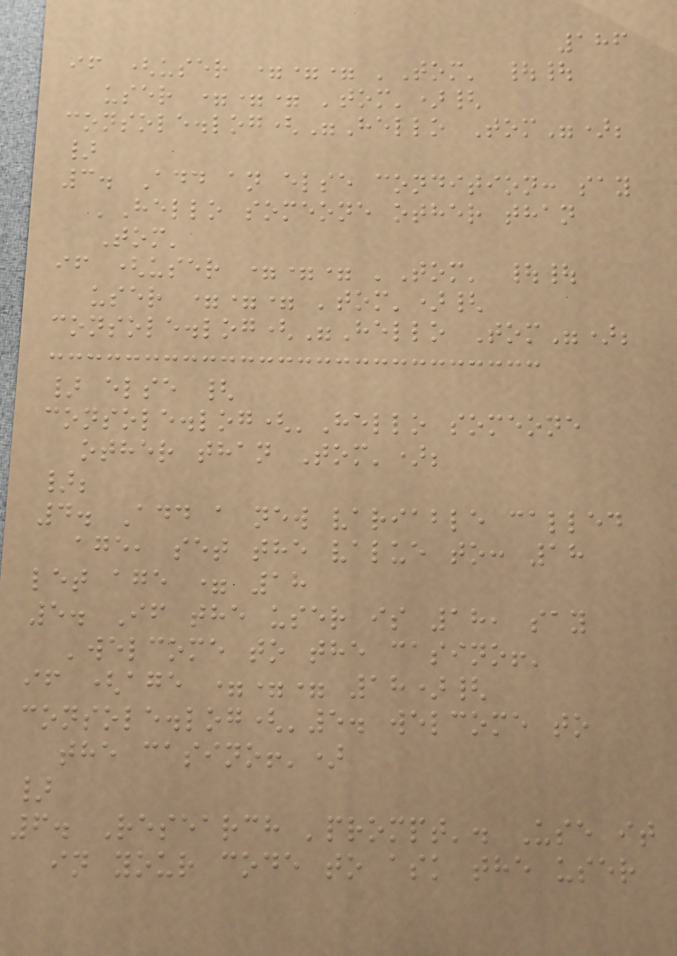186
if (user === 'Tom' ||
user === 'tom'){
console.log("Hello Tom");
}
3. Add an else condition: say
'Hello someone other than
Tom'
if (user === 'Tom' ||
user === 'tom'){
console.log("Hello Tom");
} else {
console.log('Hello someone
other than Tom');
};
4. Add a new variable called
age, set the value to: 18
let age = 18
5. If the user is 18, say
'welcome to the casino!'
if (age === 18){
console.log('5. welcome to
the casino!')
}
6. Research 'prompt'. Use it
in your code to ask the user
